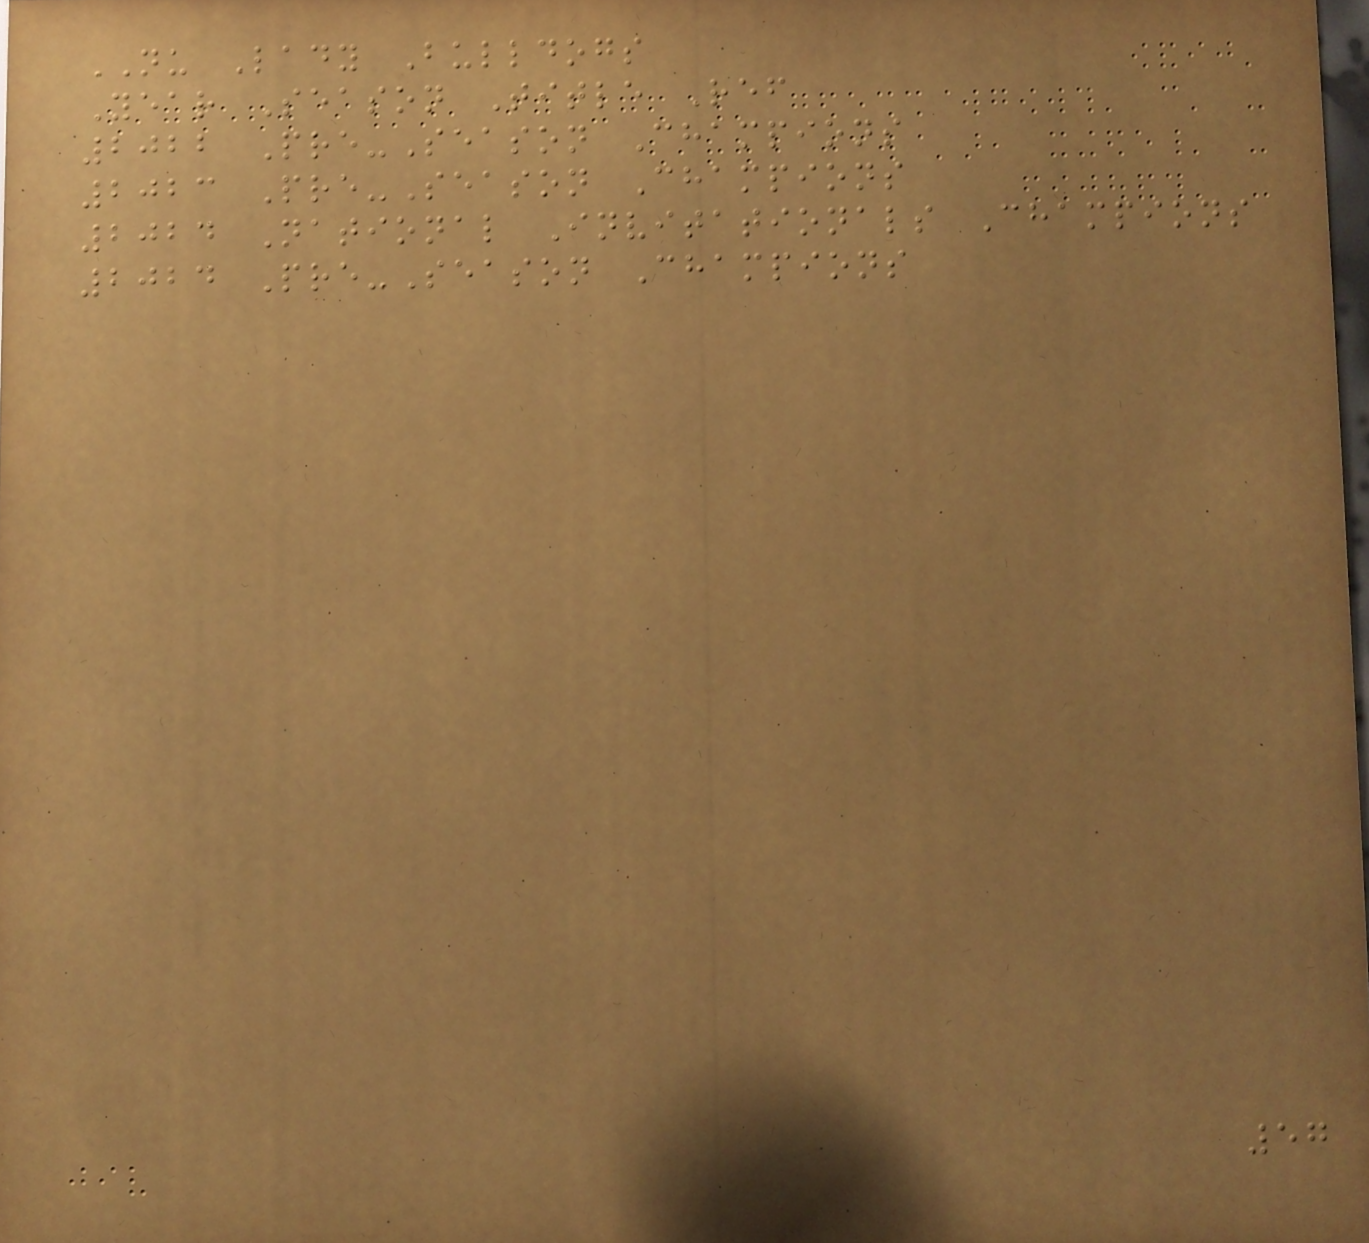NU Lady Bulldogs
Year Season Title Ref
2022 Pre-Season Champions
2023 Pre-Season Champions
2024 National Invitationals Champions
2024 Pre-Season Champions
57
